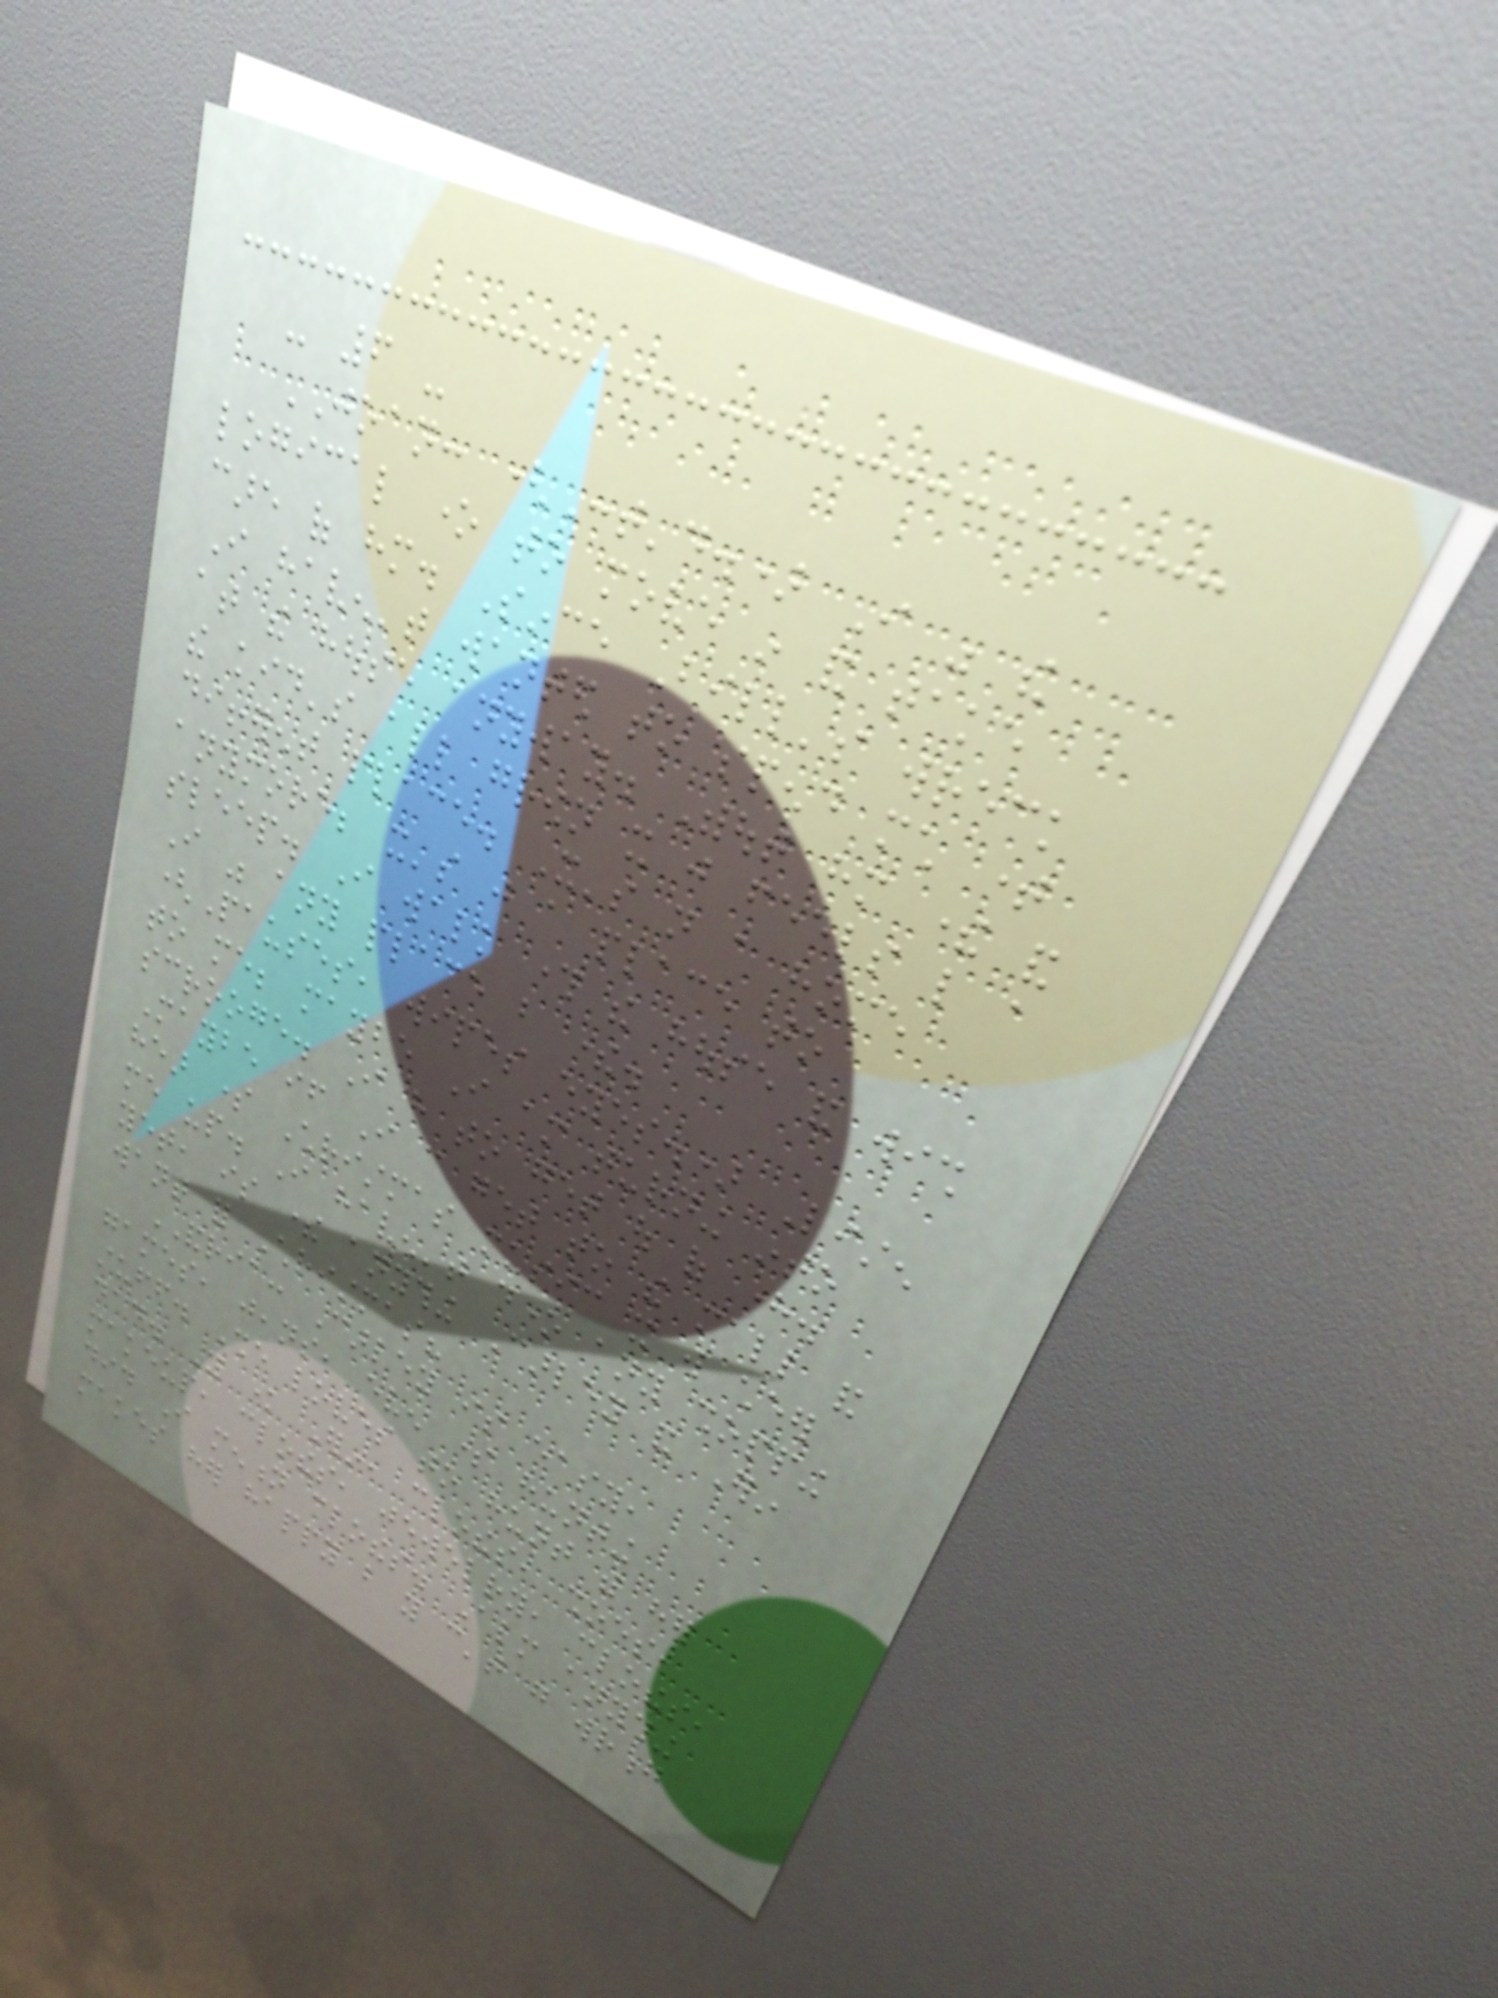- 6 -
JOAN: (Cont'd.) I was the
logical one to move in and take
care of him. Since Bill's wreck
I haven't wanted to spend much time
at the house anyway. Without him there and
the kid's all grown it just feels like a
different place. It's not a home
anymore; it's just a place to
sleep. I walk through the house and wish
I was any place but there.
(Pauses, wipes eyes.) Listen
to me; maybe I am turning into
scrooge. I have to get out of here.
Maybe if I can get to the mall and
hear some Christmas music it will cheer
me up. I haven't done any shopping
yet, is there anything Carley and Erin
want for Christmas?
ANDRIA: Carley is easy,
games, jeans, even some hunting
stuff. She loves to hunt with her
dad. You know Erin, clothes, shoes,
makeup, clothes, jewelry, clothes,
did I mention clothes. Almost anything
makes her happy but you can't go wrong
